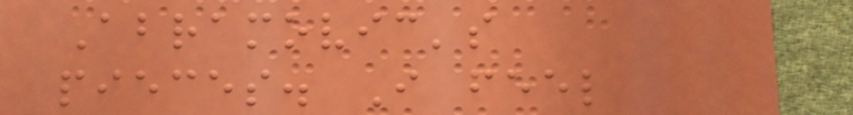Abramovic's
pieces. I feel
